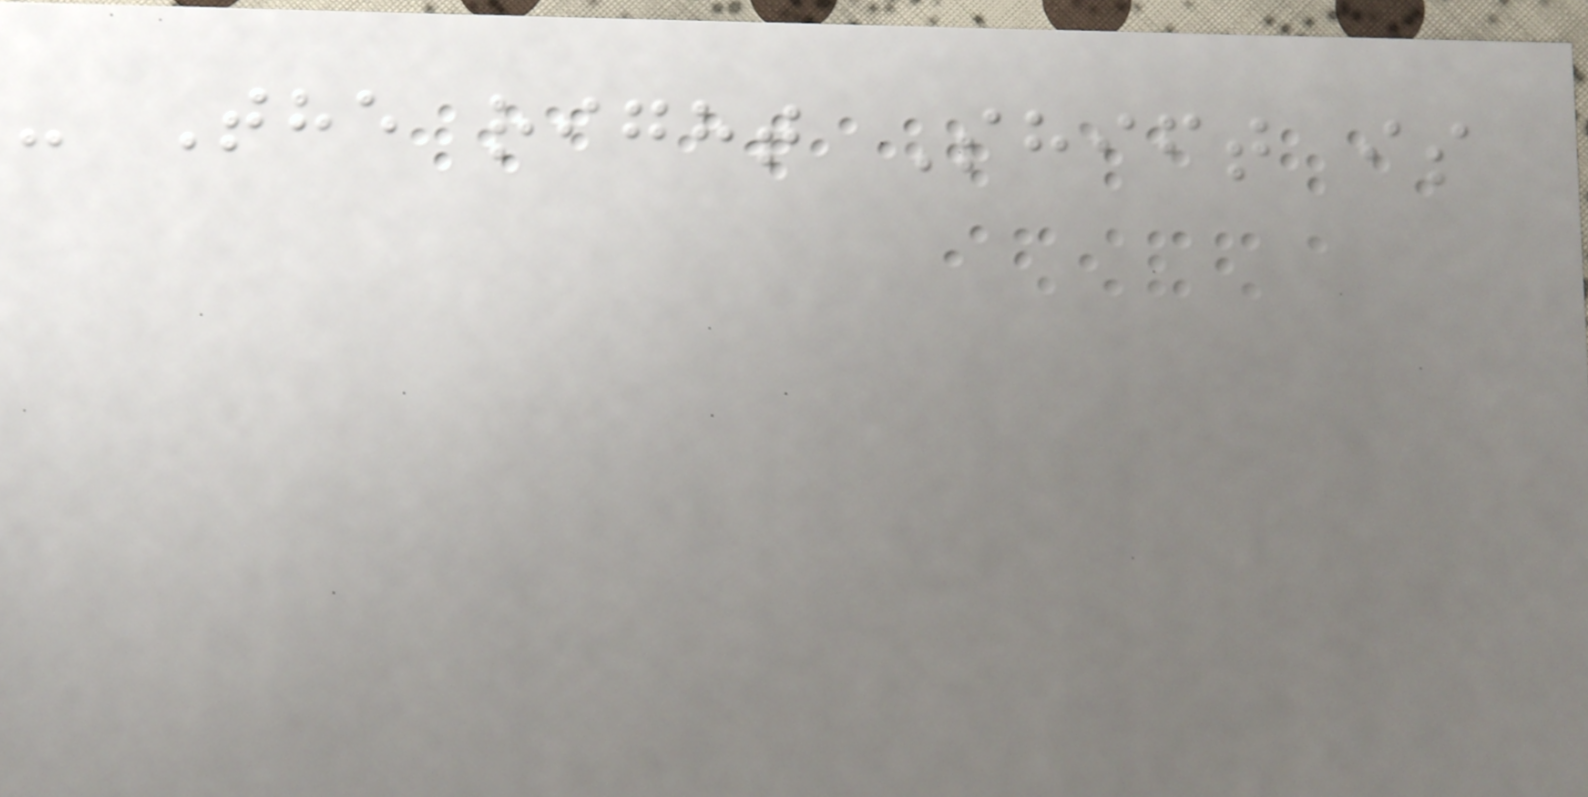- The right Shift is
